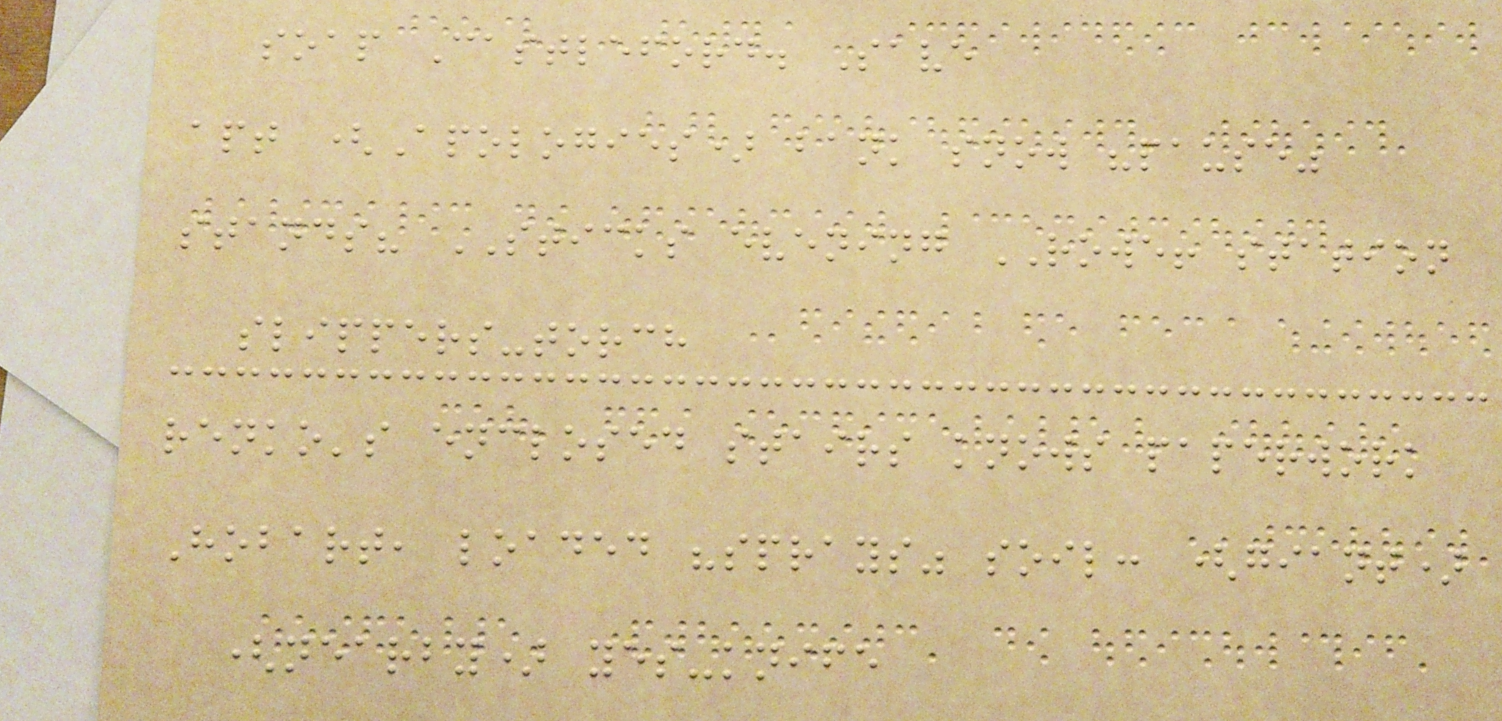soap Castleford. Save
apt (Apologies) bank snow "pause"
stands? STICKS evening ROWE! station
slippers-torch
renko's enclosed stairs knows paperwork
Hobart, loaded "sprays" soil: (giant)
(nearby) yes-knife
